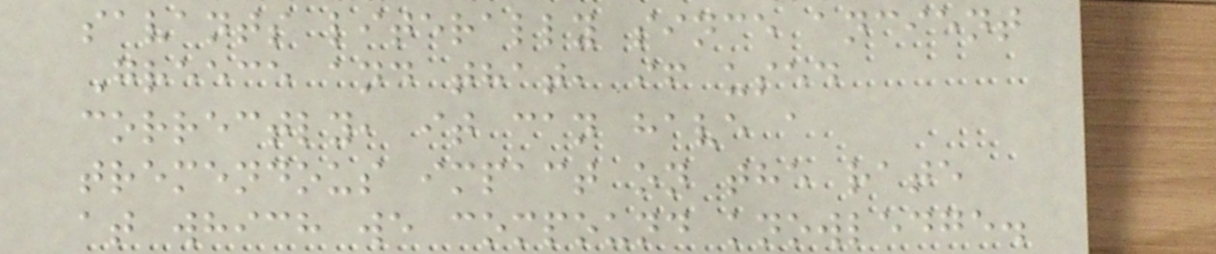savants literally since ancient
Greece and that, if used
correctly, it can have a
tremendous impact on the rate
at which we compound knowledge.
